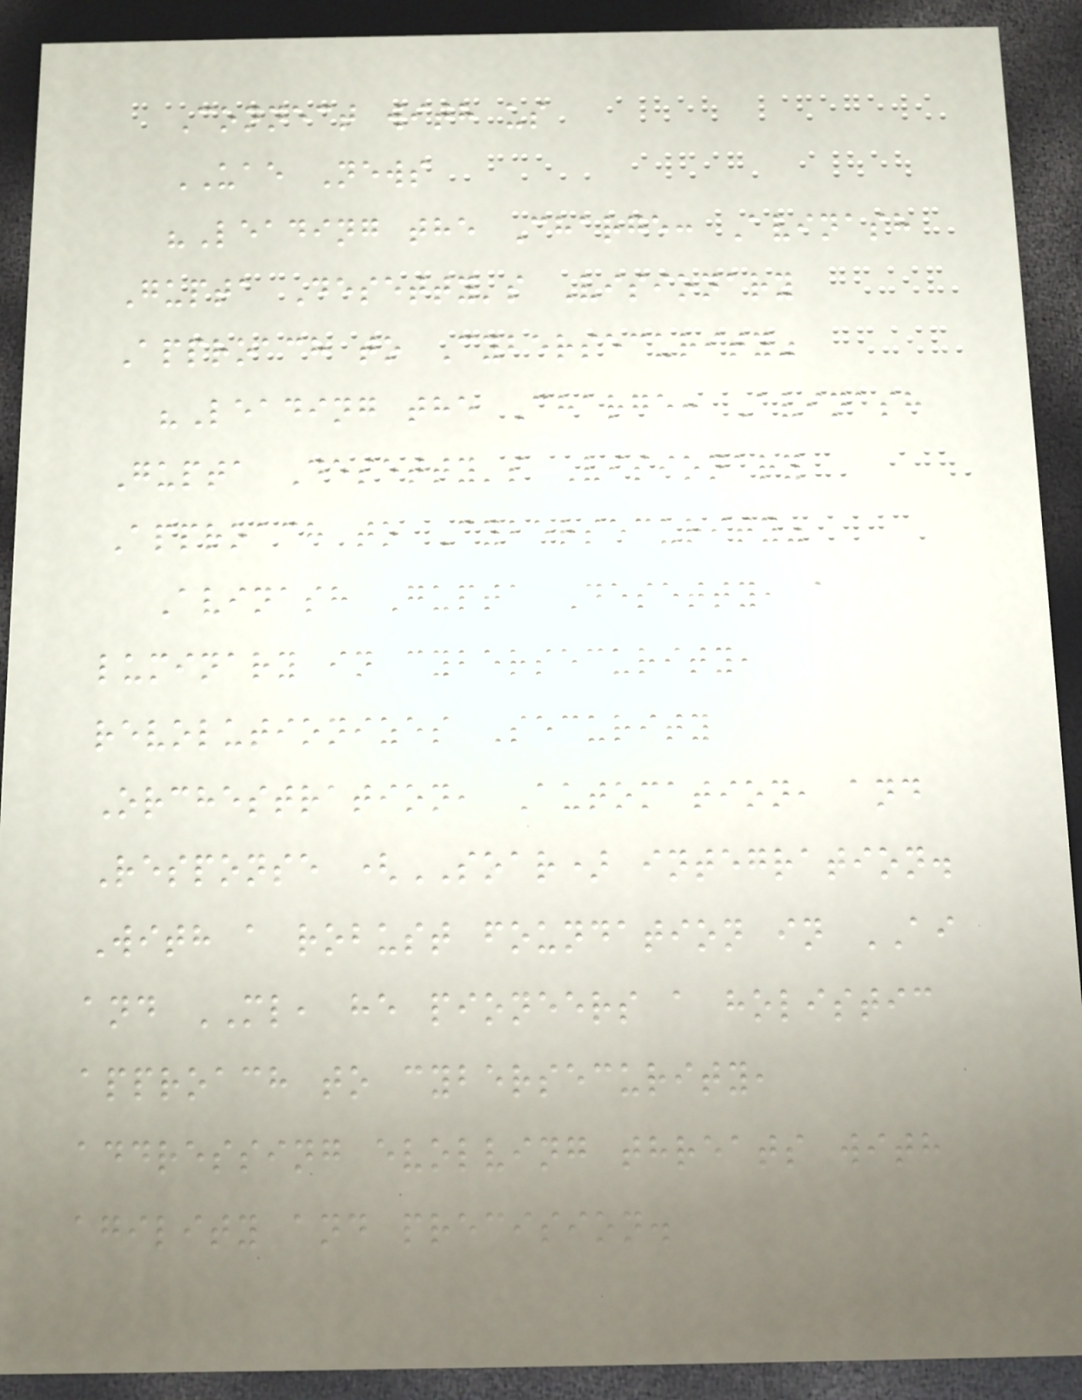Connect with us
UAE News
"Leading the Charge: Avinash
Gupta Desetty's Visionary
Approach to Cybersecurity"
"Leading the Charge: Avinash
Gupta Desetty's Visionary
Approach to Cybersecurity"
Avinash Gupta Desetty, a
luminary in cybersecurity,
revolutionizes Security
Orchestration, Automation, and
Response (SOAR) integration.
With a robust foundation in AI
and ML, he pioneers a holistic
approach to cybersecurity,
addressing evolving threats with
agility and precision.
